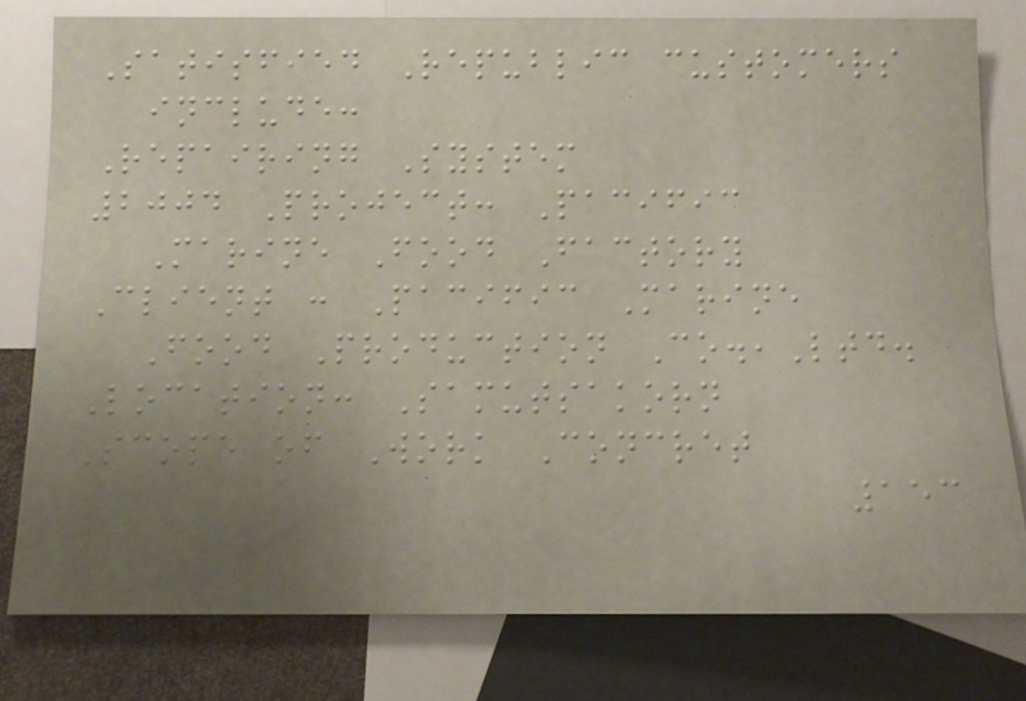Satisfied Republic customers
include:
Repairing System
2004 Project: Pacific
Marine Food Factory
Client : Pacific Marine
Food Production Co.,Ltd.
Location: Samutsakorn
Scope of Work Concret
153
